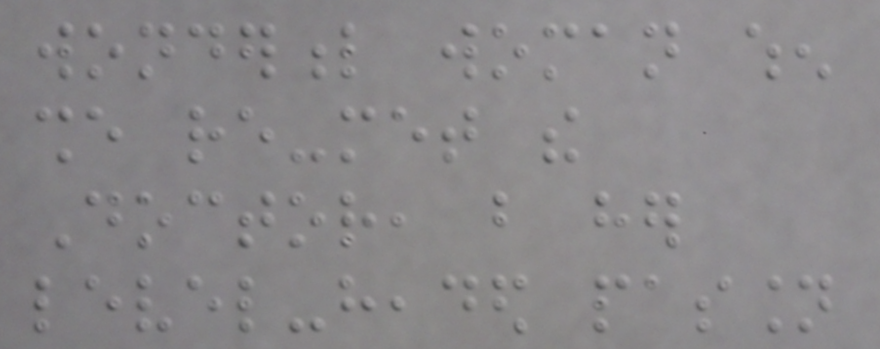wonderful woman when
she re-met the
Doctor, but her
level-headed passion
